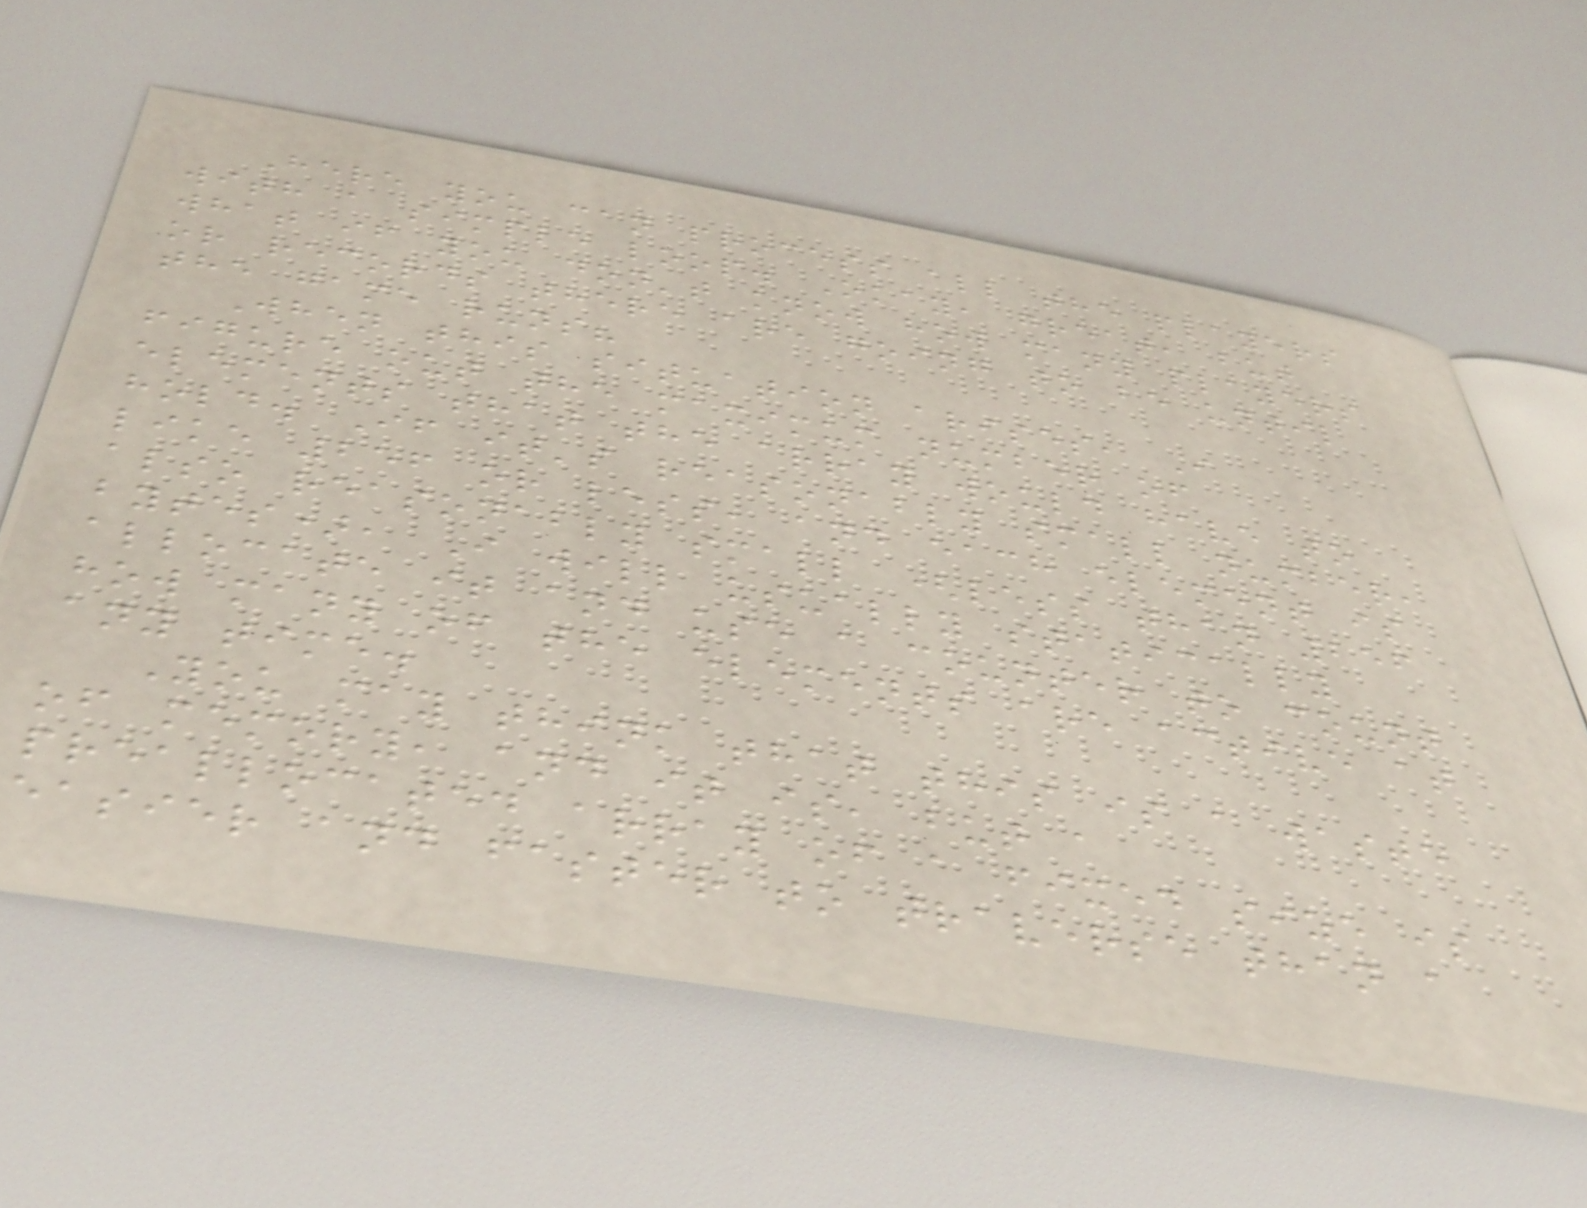Here you can process all the players
with a simple loop. Okay, great, but
what if you don't know how many players
or records there are going to be until
the game runs?
When this situation arises, I
figure out the maximum number of
elements that the array would have to
hold. If it's reasonably small number,
like 256 or less, and each element is
also reasonably small (less than 256
bytes), I will usually statically
allocate it and use a counter to count
how many of the elements are active at
any time.
You may think that this is a waste
of memory, and it is, but a
preallocated array of a fixed size is
easier and faster to traverse than a
